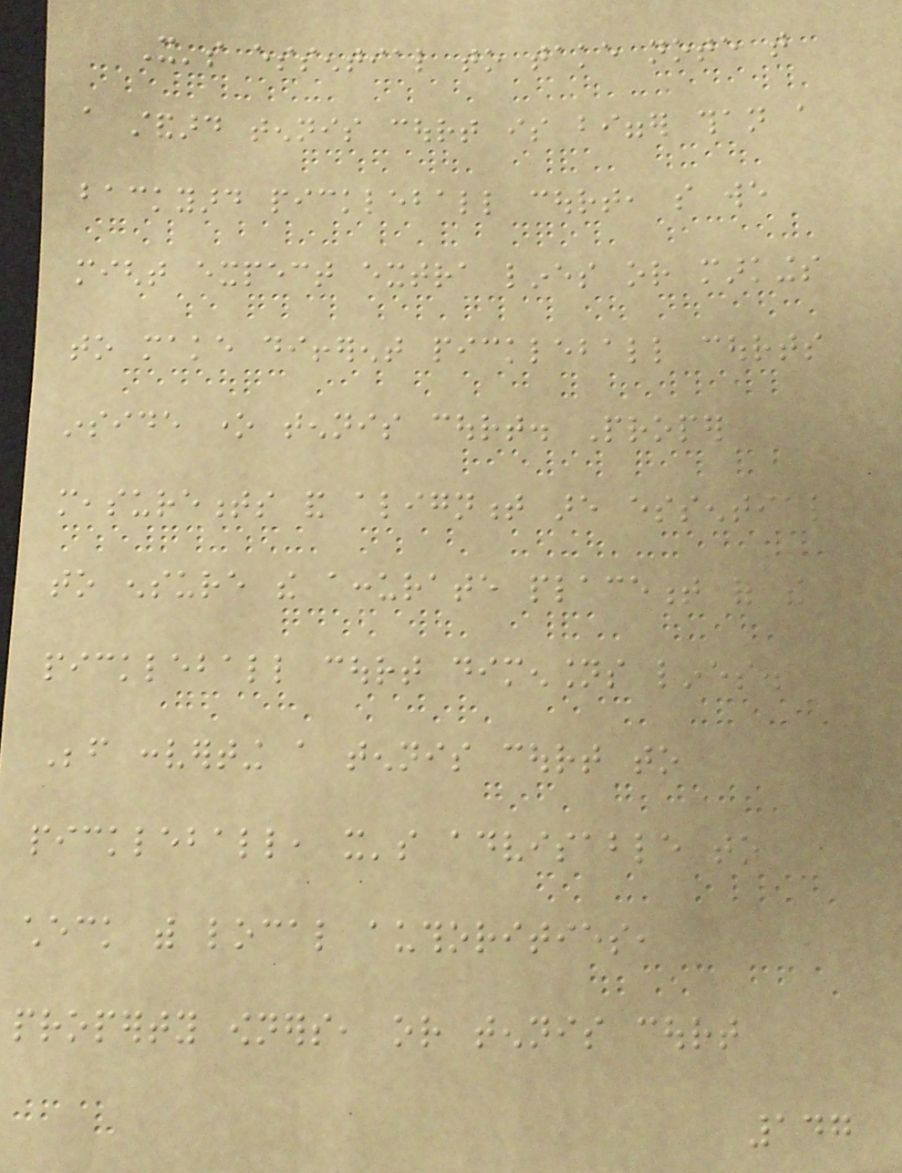It's essential to take note that
a standard tennis court is bigger than a
backyard pickleball court, so we
might expect extra lines or markings
to make different pickleball courts
inside one tennis court. Proper
measurements and alignment are essential
to ensure the accurate placement of the
pickleball court dimensions lines.
Before converting a tennis court to
pickleball, it's advisable to
check with local authorities,
property owners, or tennis court
147
